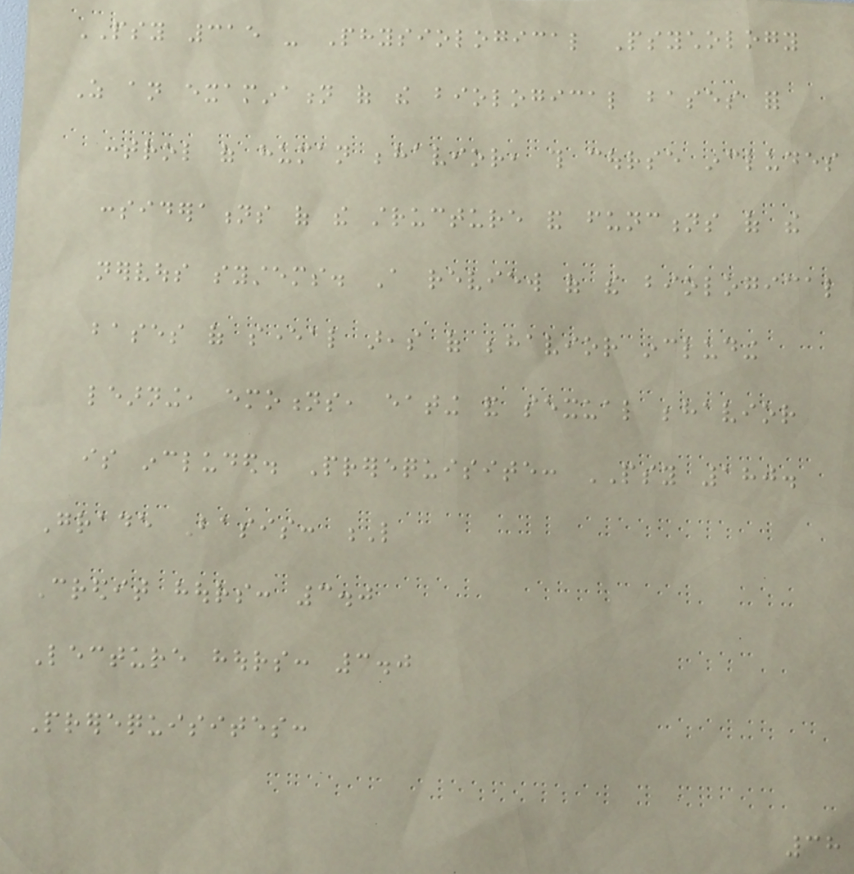PSY 315 - Physiological Psychology
As an examination of the biological bases for
control of human behavior, this course includes
considerations of the structure and functions of the
nervous systems. A review of the biological
bases of several areas of behavior including
learning, emotions, eating and sexual behavior
is included. Prerequisite: PSY 180.
Grade Basis: L
Credit hours: 3.0
Lecture hours: 3.0
Prerequisites:
38
